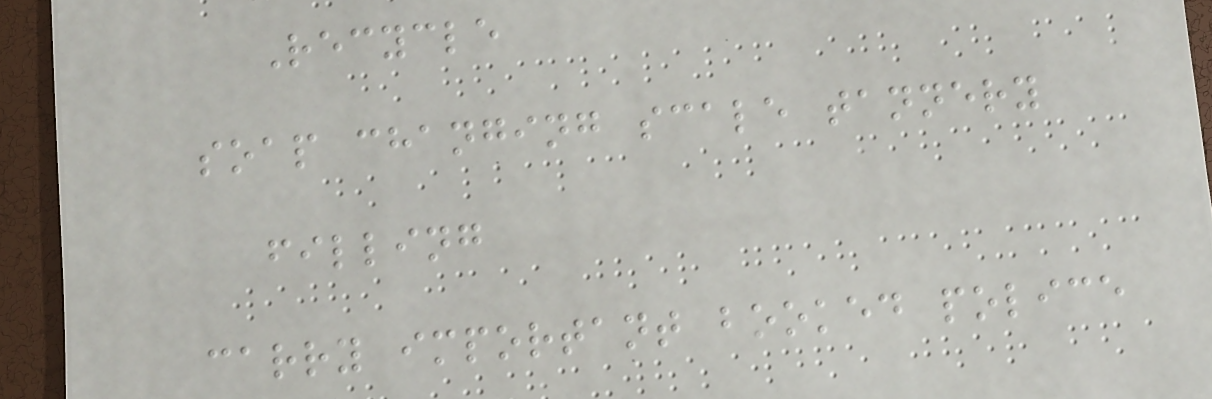Recycle
soap changing scale tannery
filling
carry important booked police
